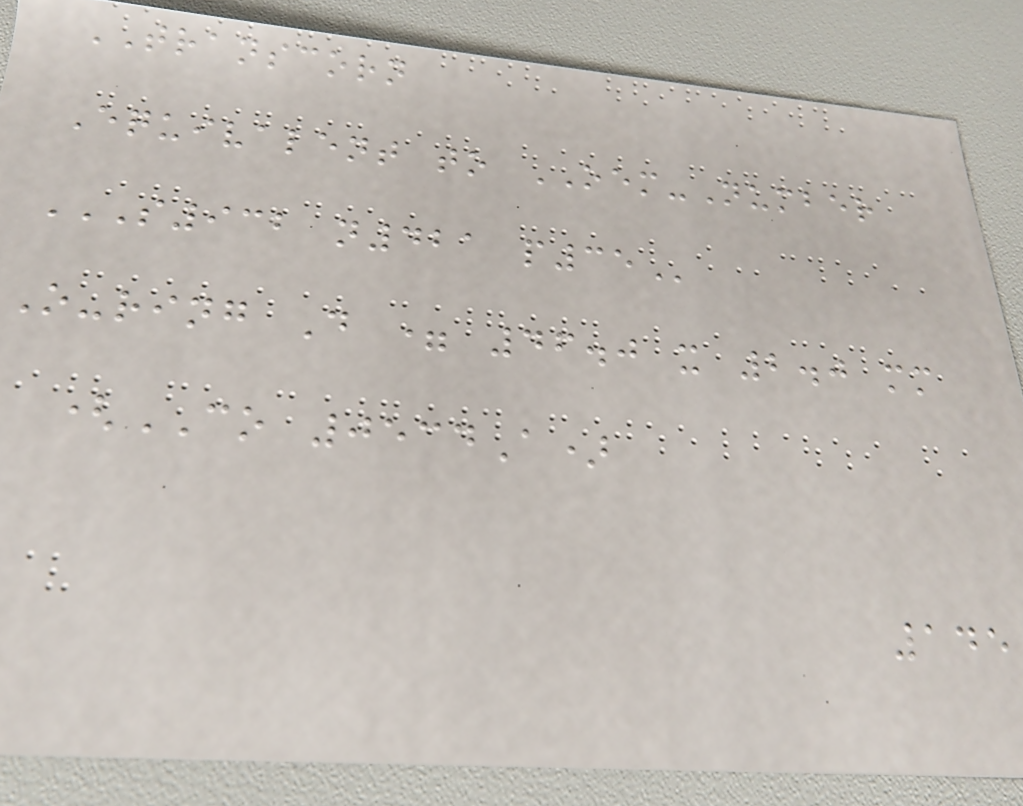TRANSCORN
Equivalent to OEM-Number
S932 N421 P35
O-ring D = 46.0 x 2.0 mm
(CO 0534A)
145
